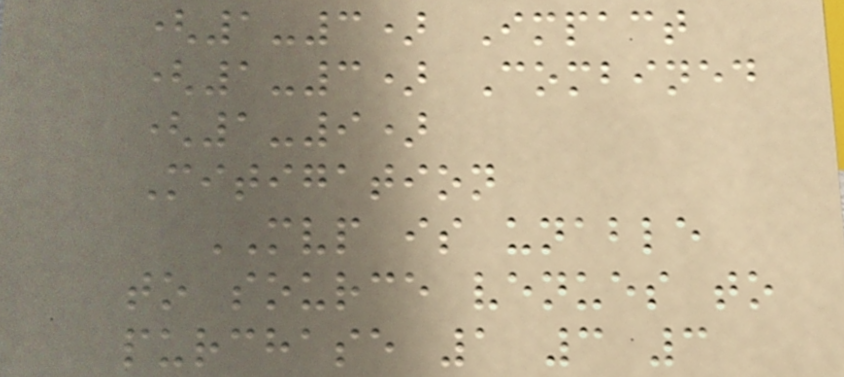(1-3) Impact
(1-3) Combined
(1-9)
Mitigation
MVP is unable
to source venues to
purchase 1 3 3
